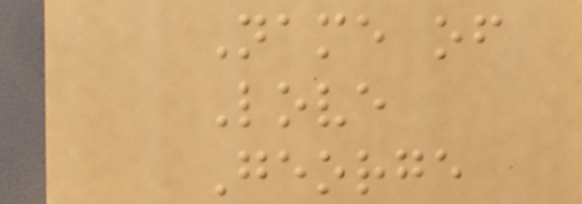Name of
Love
George
